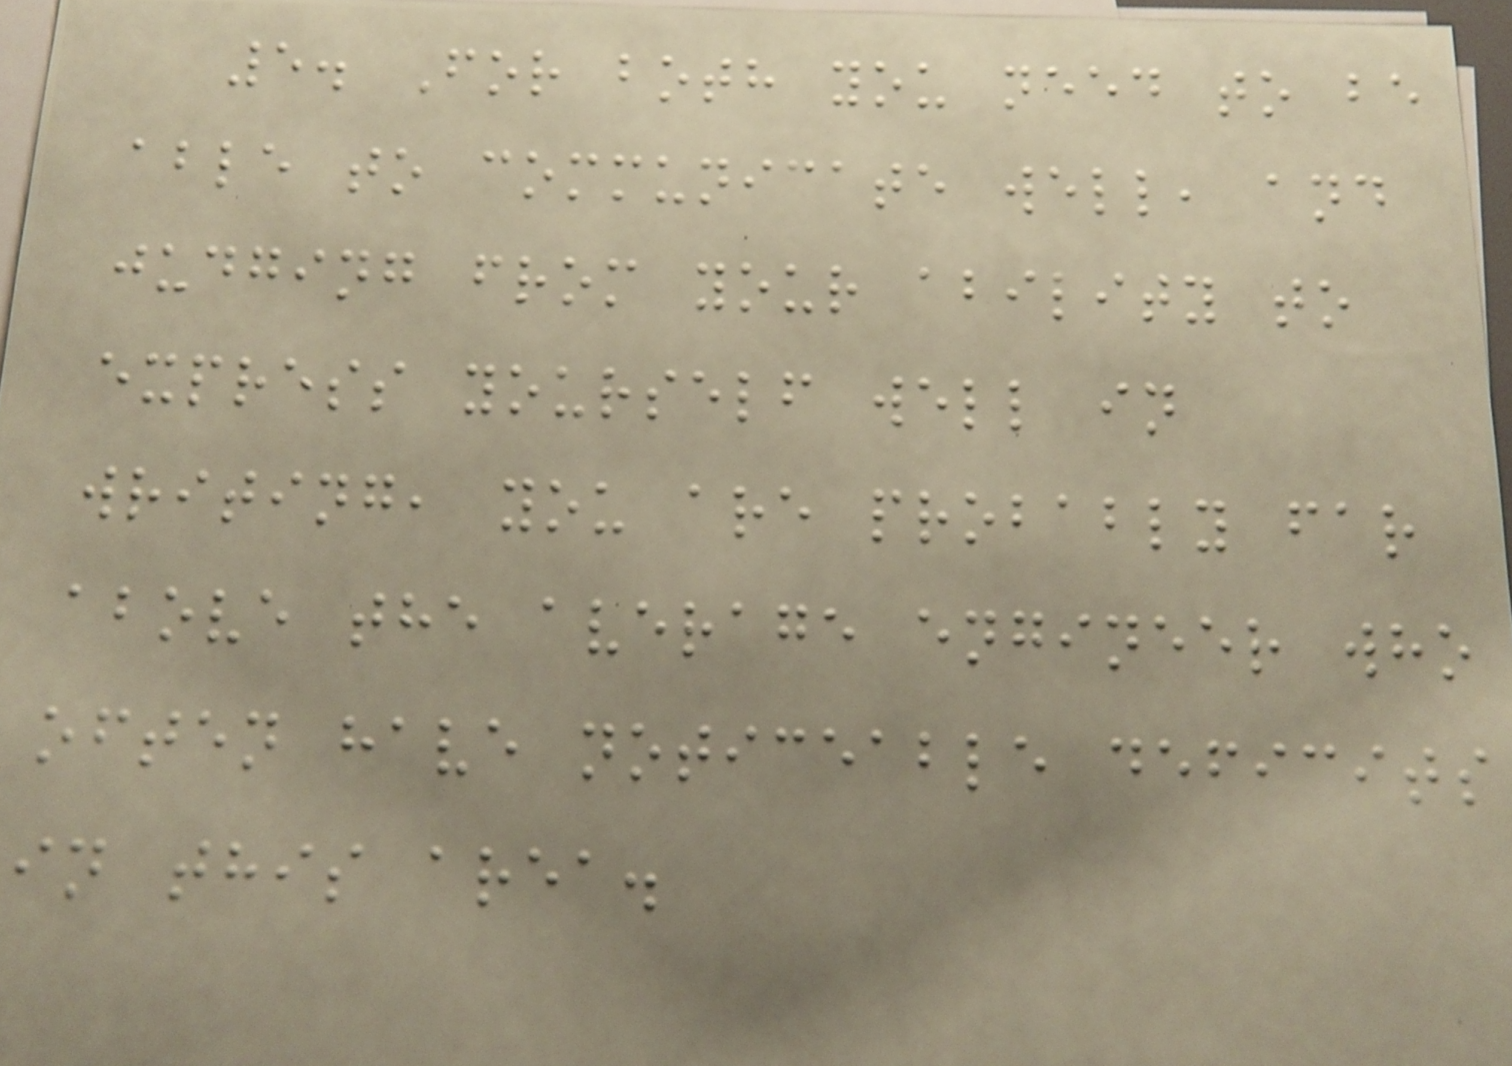5. For both you need to be
able to communicate well, and
judging from your ability to
express yourself well in
writing, you are probably far
above the average engineer who
often have noticeable deficits
in this area.
